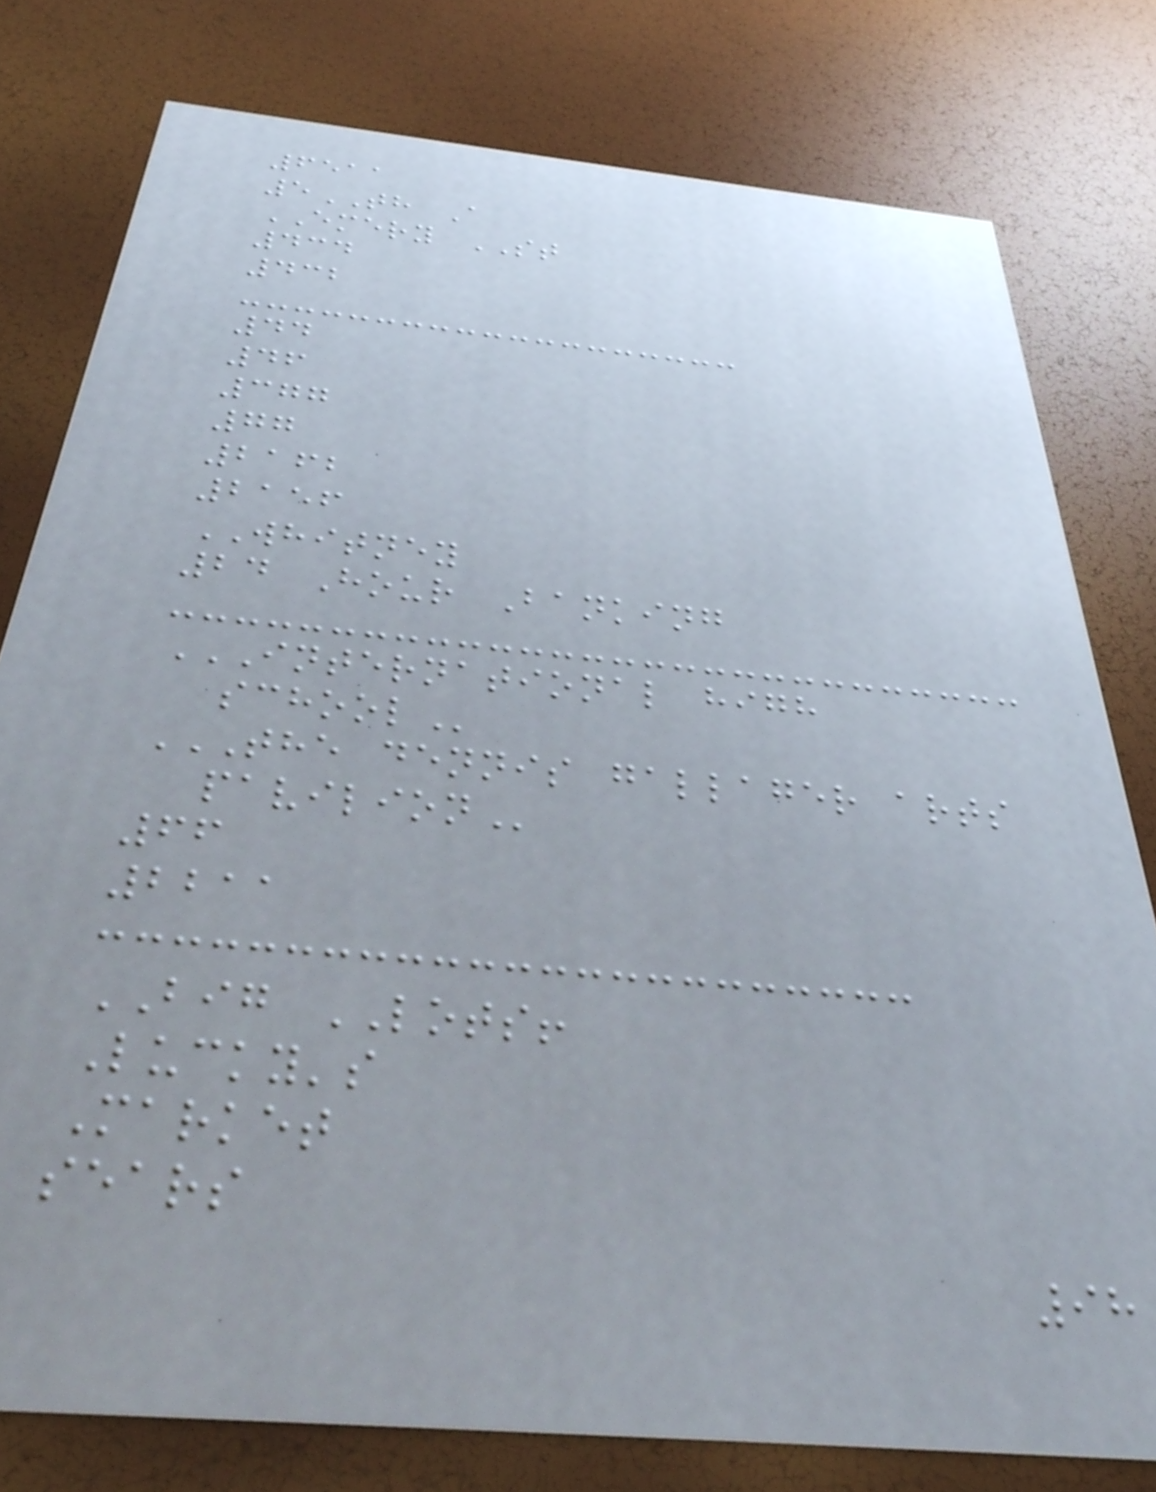6511
5TH A
EMERY ST
434
432
44
46
377
77
2162
2156
WHITNEY
24 Hour Banking
INTERNATIONAL HIGH
SCHOOL
THE DENNIS GALLAGER ARTS
PAVILION
66
2211
BIG LOTS!
Lucky's
Market
sears
98
